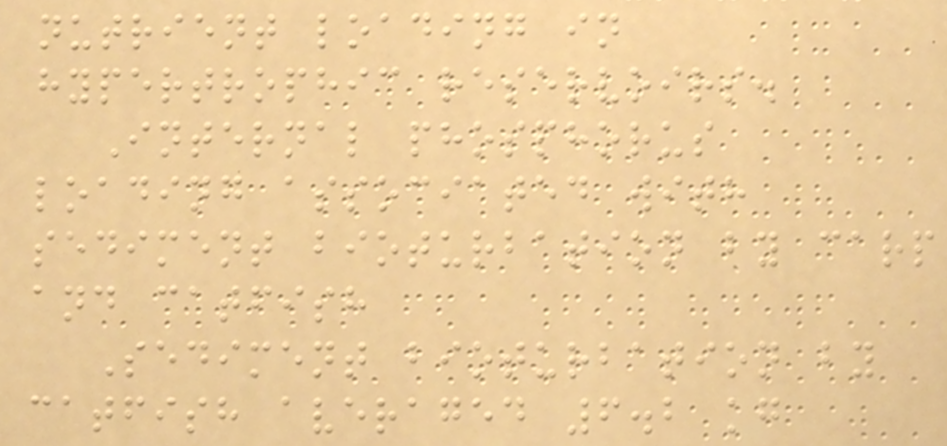nutrient loading in
hypertrophic reservoirs.
Internal phosphorus
loading associated with
sediment bioturbation by carp
and catfish
Sediment bioturbation by
catfish averaged 6.2 kg
